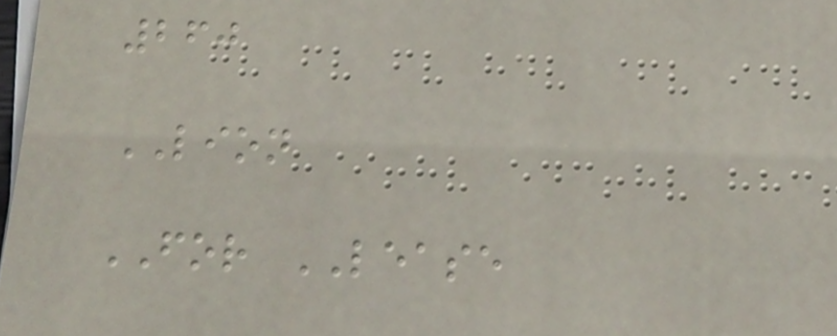260
LION
FOR LEASE
